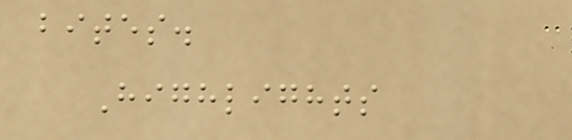bites.
Highlights
